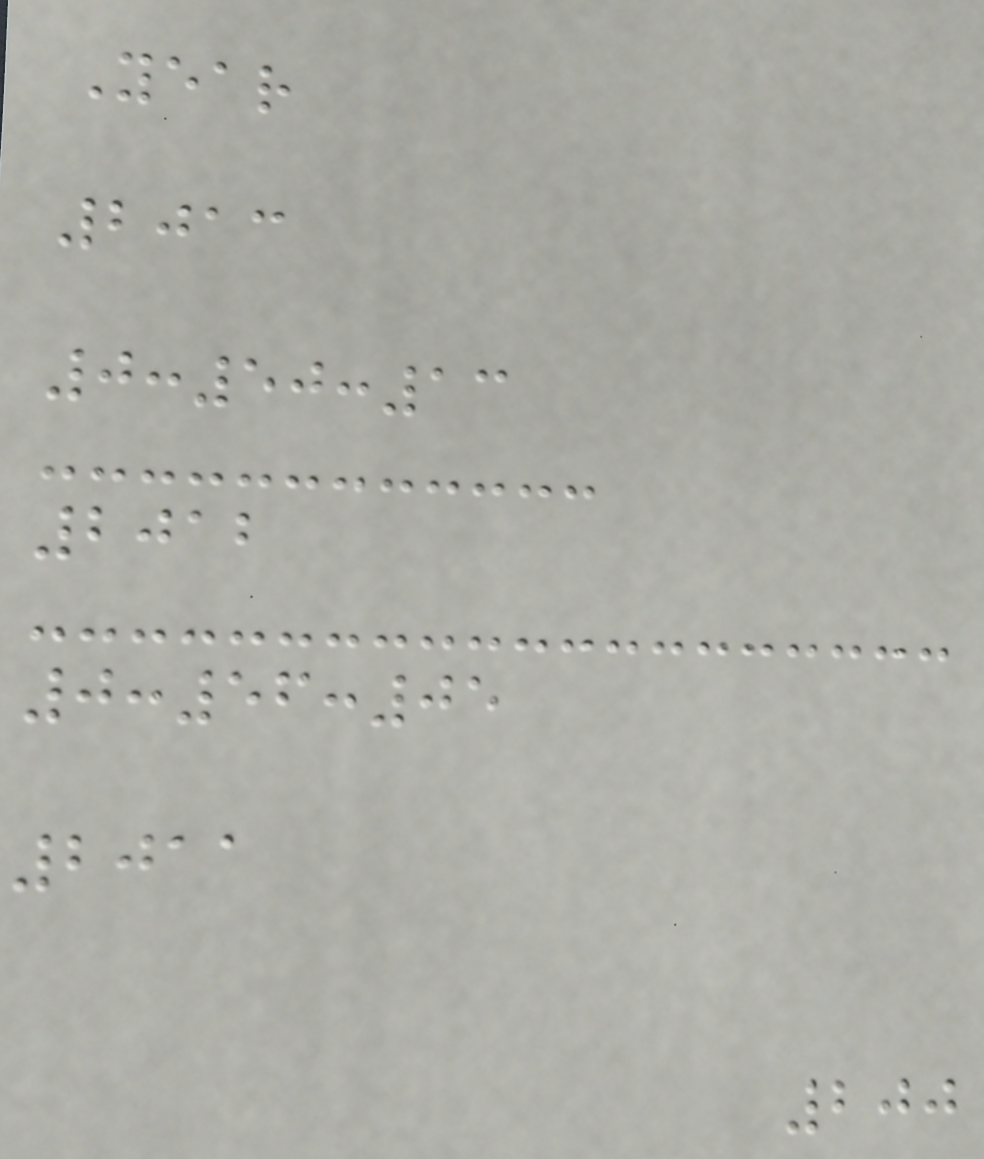Year
2013
0:50:13
2012
0:56:05
2011
200
